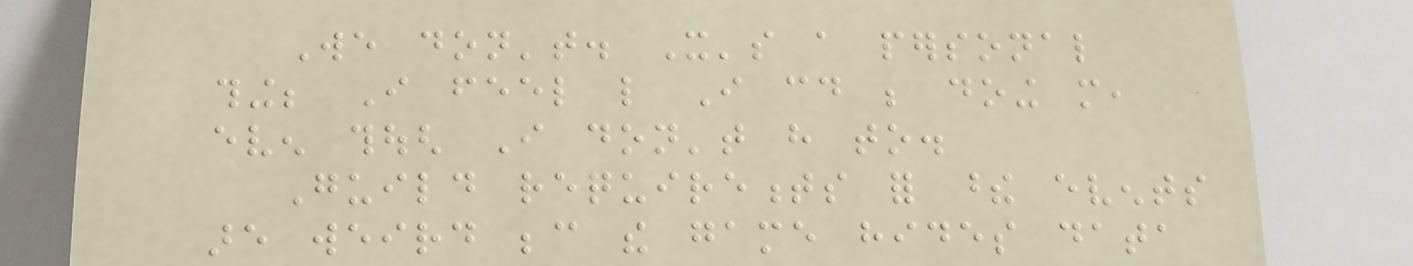We don't. It's a personal
thing; I feel like I could be doing more,
even though I don't have to.
Guild requirements for these events
are weird because the game hides data
